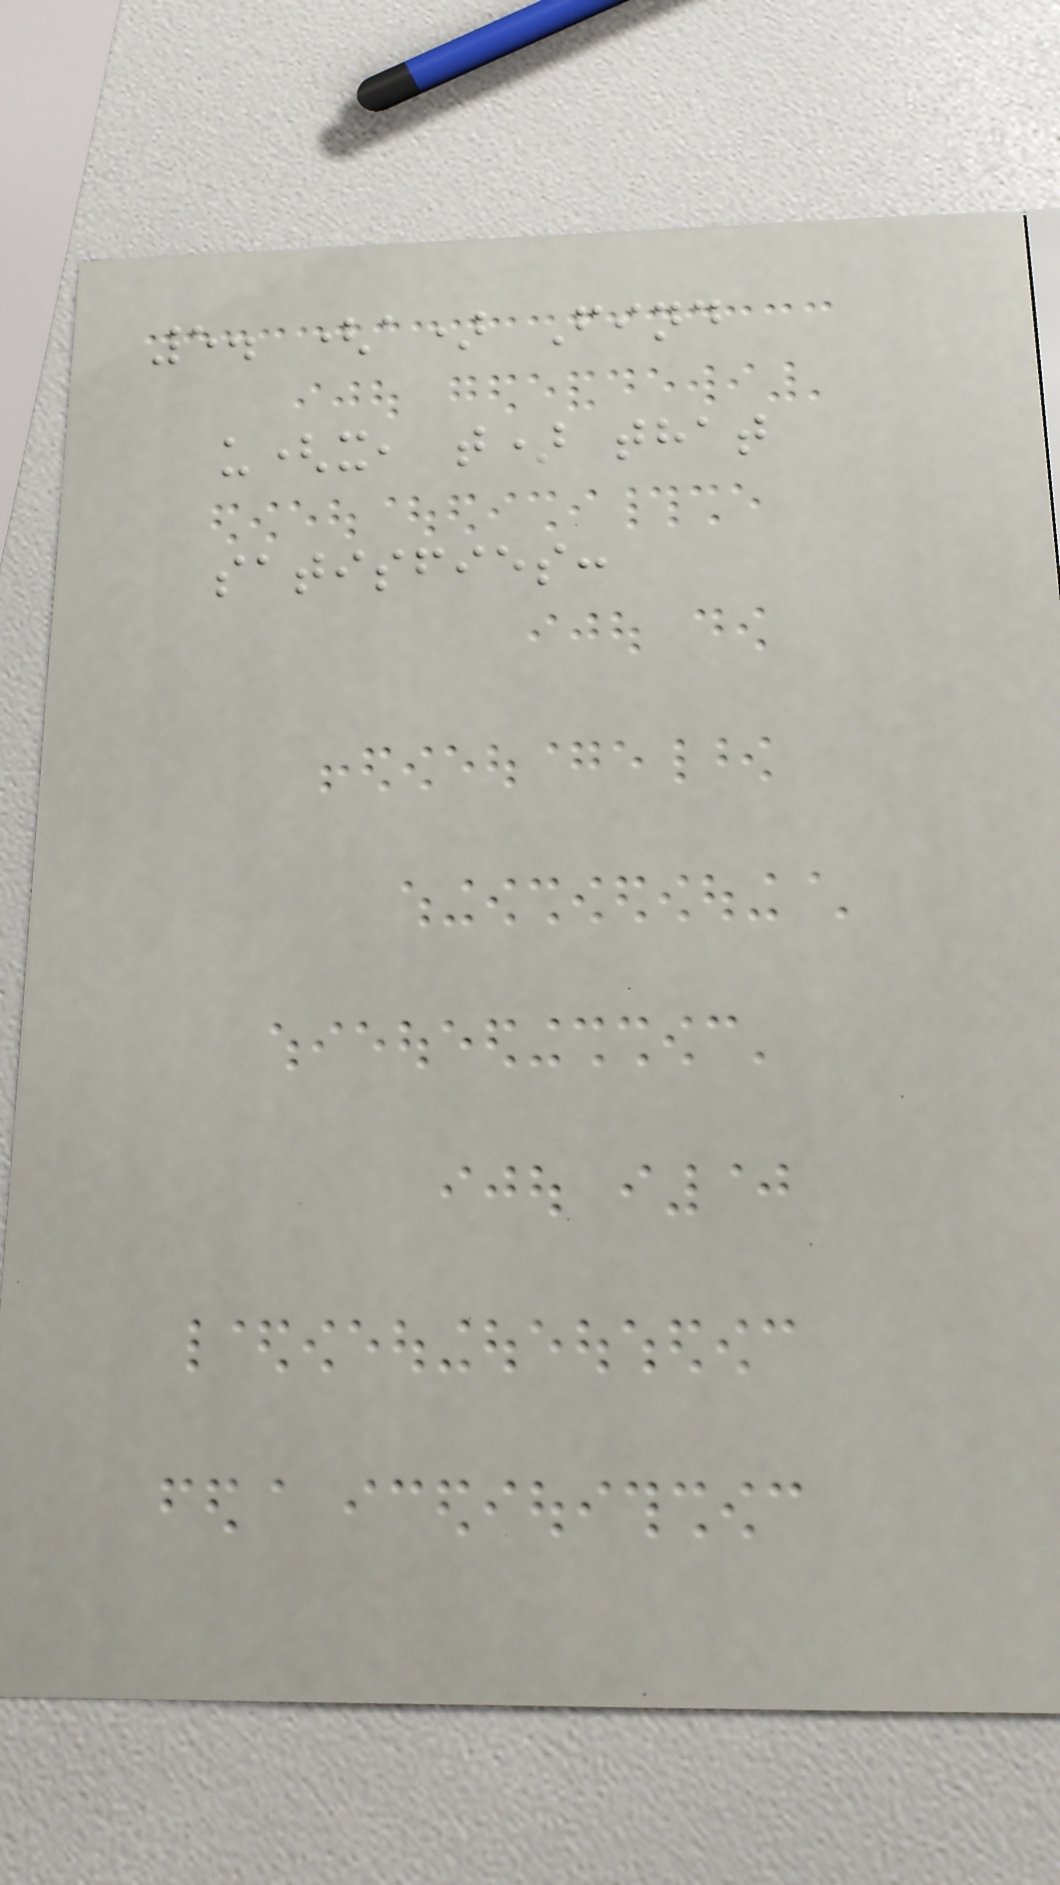5. (a) Find
u(x, t) that
satisfies:
